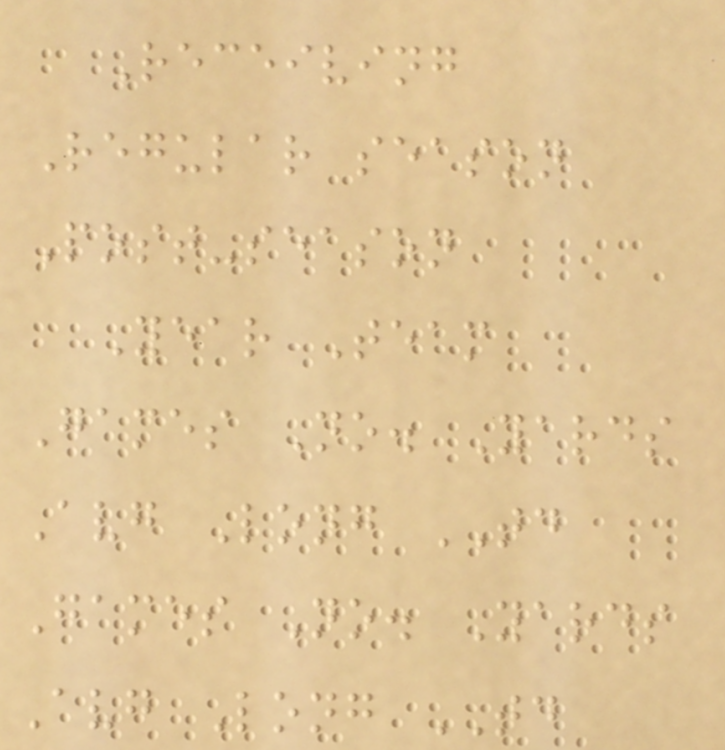Receiving
Regular season
Post-season
Year Team
Games No. Yards
Avg Long TD
Games No. Yards
Avg Long TD
